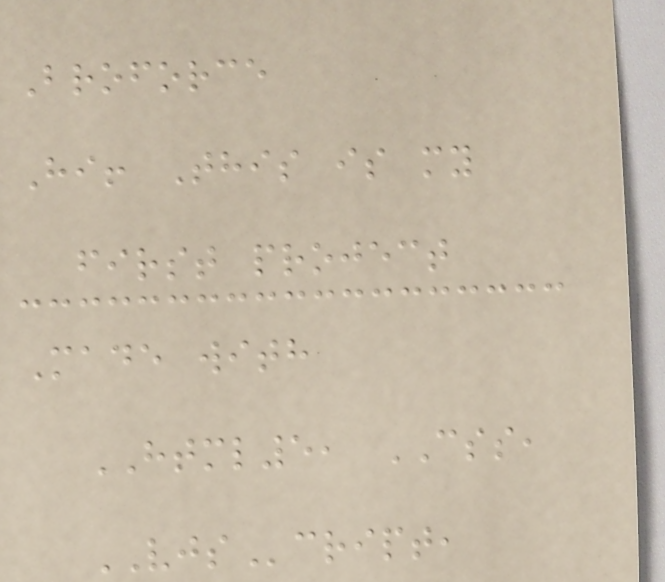Broforce
Hi! This is my
first project
Made with
HTML5, CSS,
VJScript,
